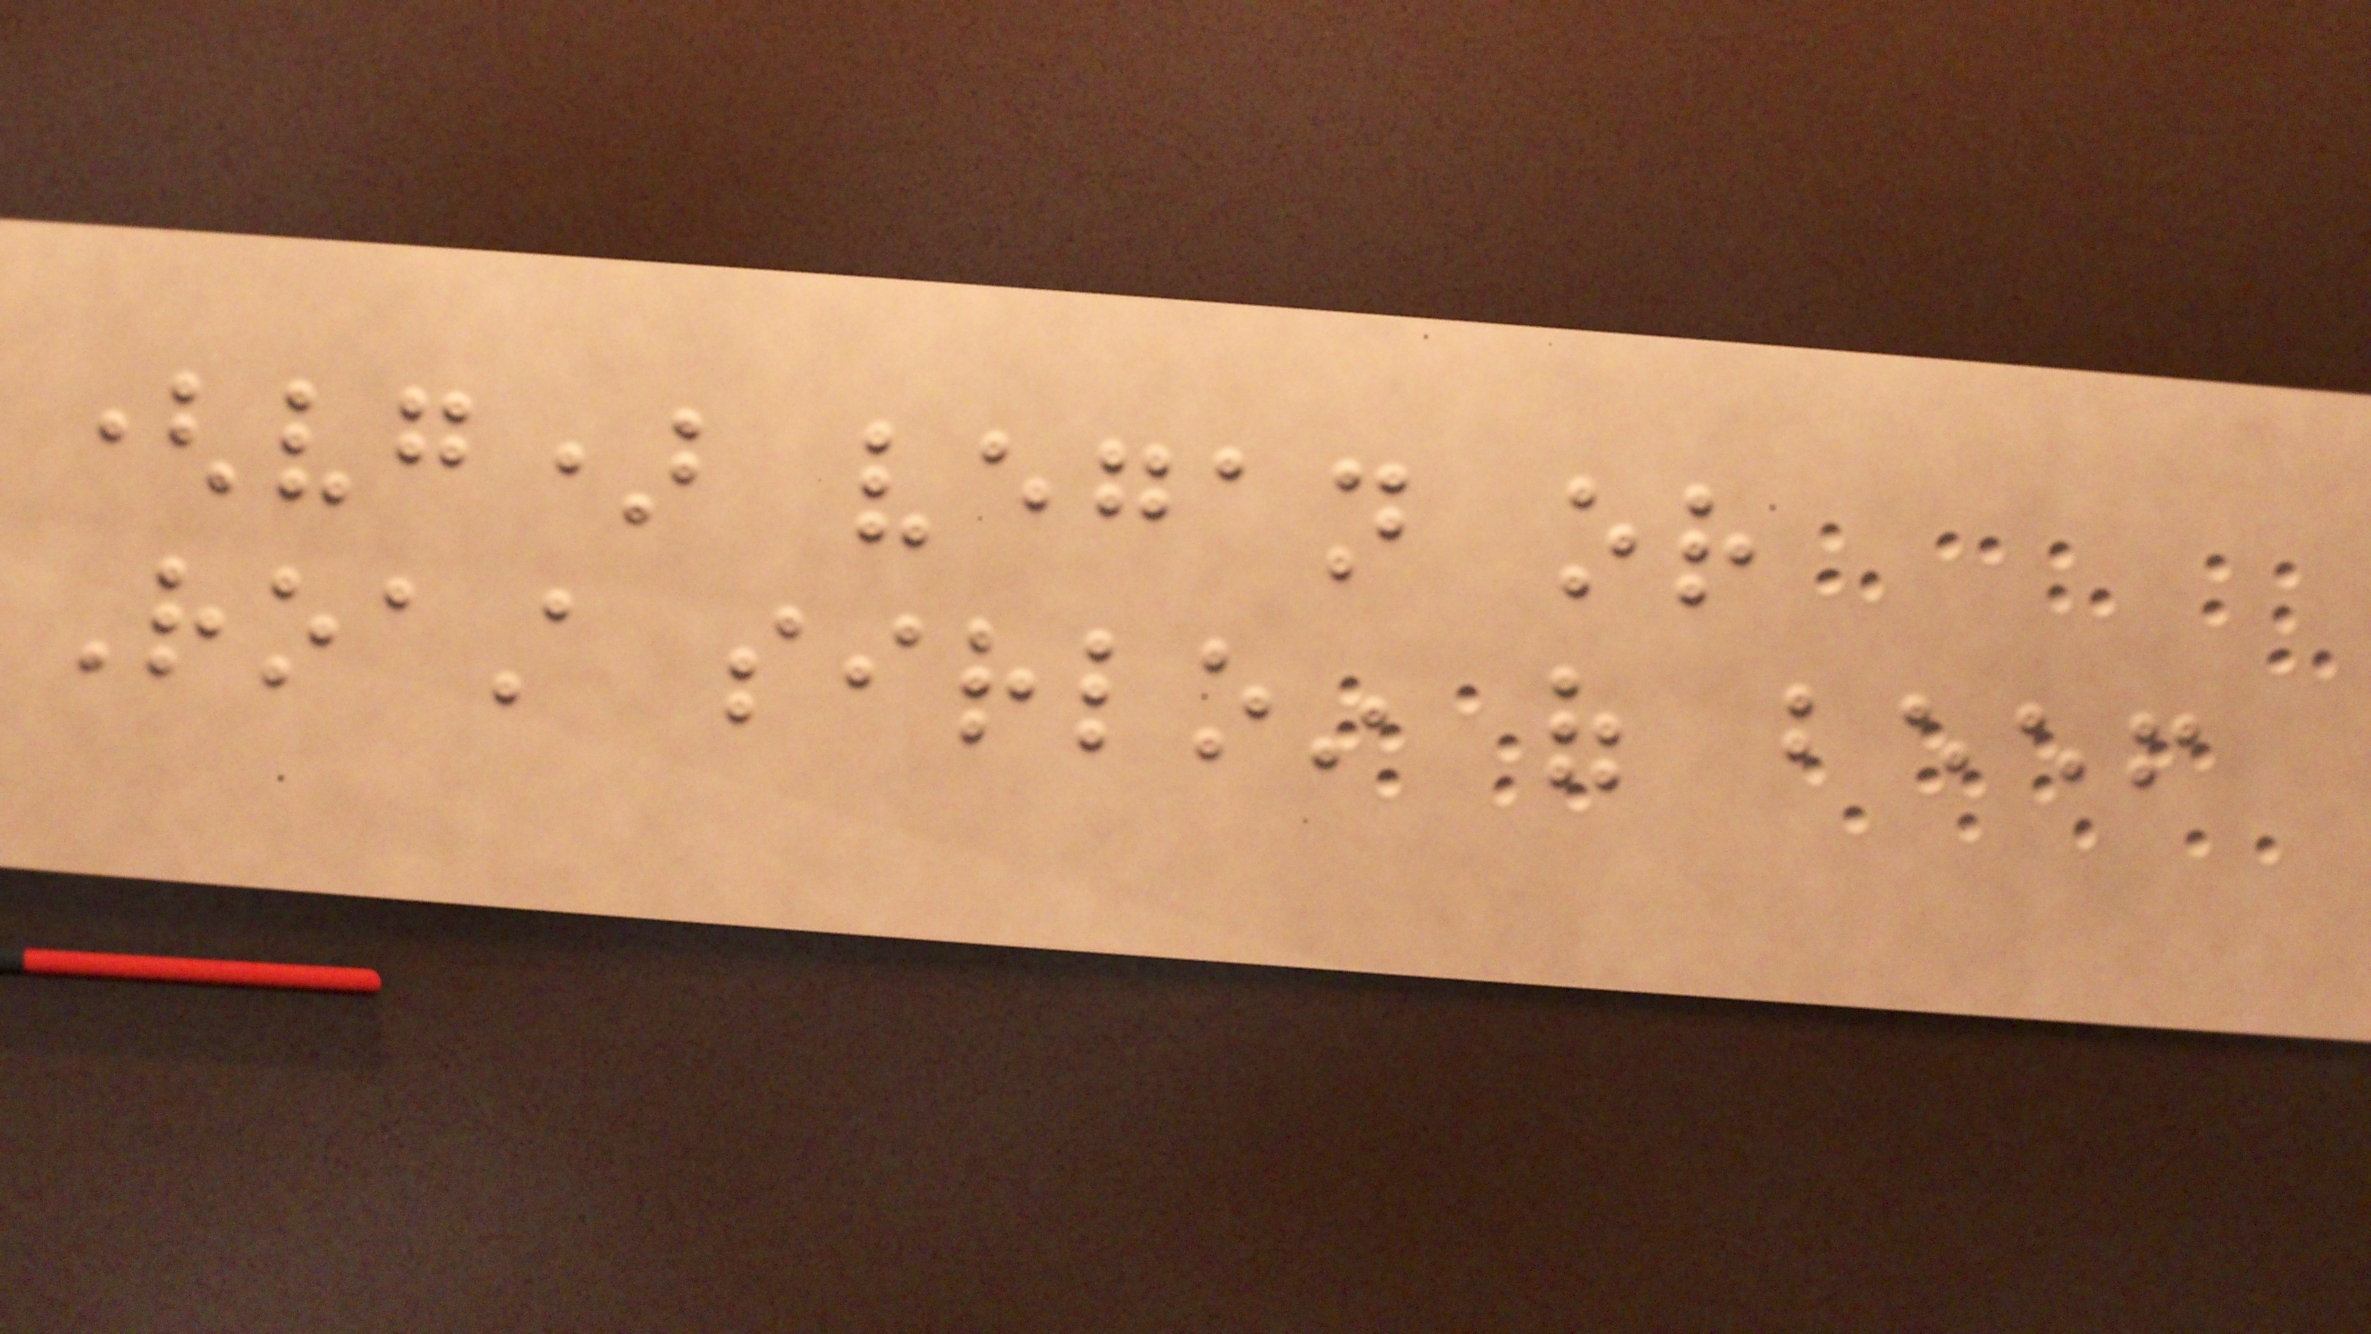(vg) vegan or
Roast sirloin of beef
